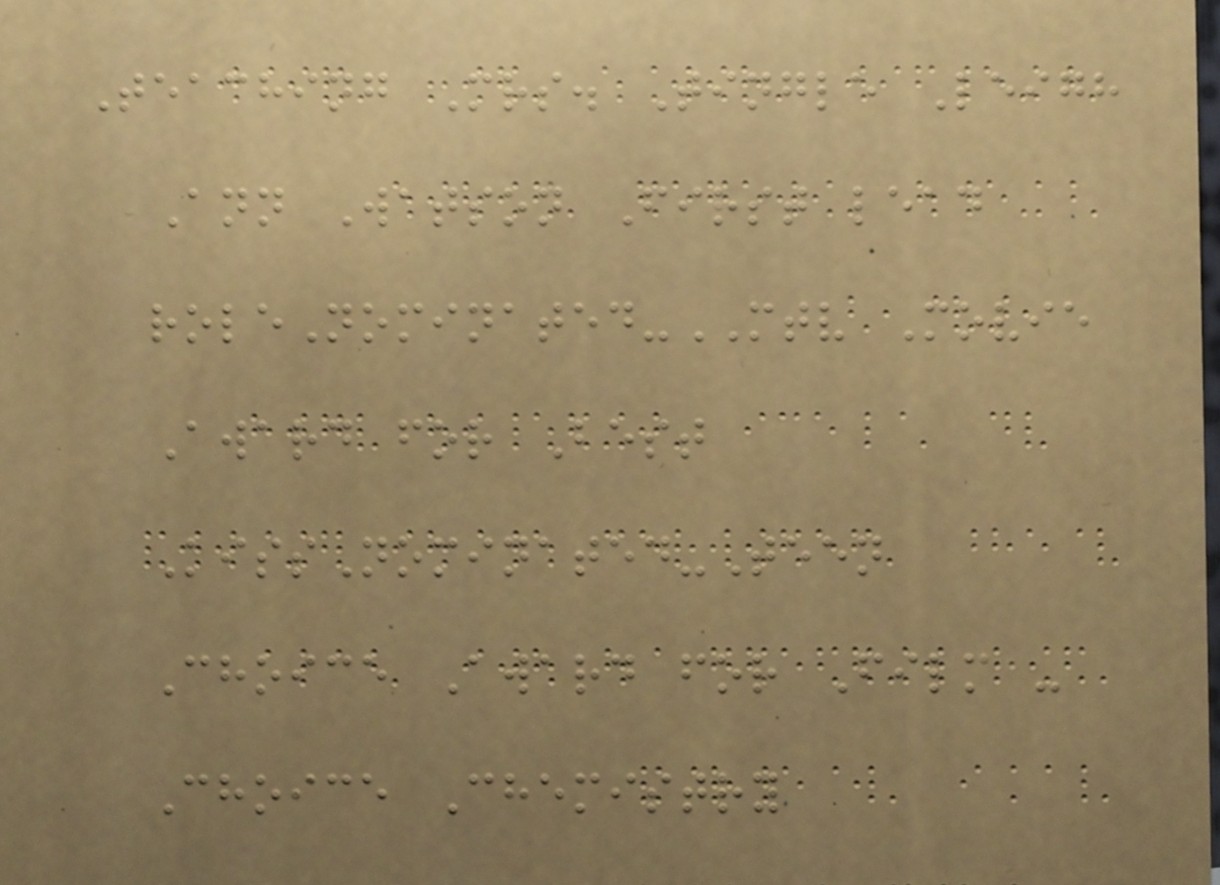Teaching Mrs. Tingle Leigh
Ann Watson First lead
roleNominated-MTV Movie
Award for Best
KissNominated-Teen
Choice Award for Film -
Choice Chemistry
